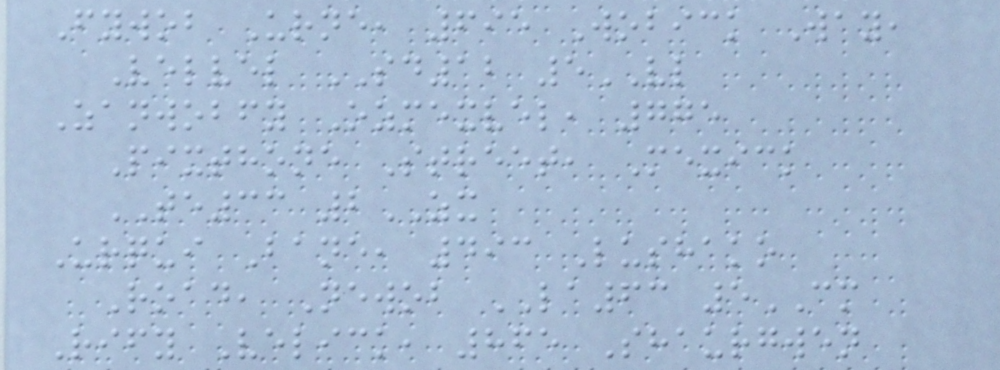Fywob Urne, 695 Wobick Way,
Velvel SD12 5VL
Zanwobfy Ozmexvel, 775
Pixthone Street, Mexick
TE33 2ZX
Urqui Bane, 493 Lushako
Road, Newob LA63 5CM
Rify Velick, 865 Shaurgwen
